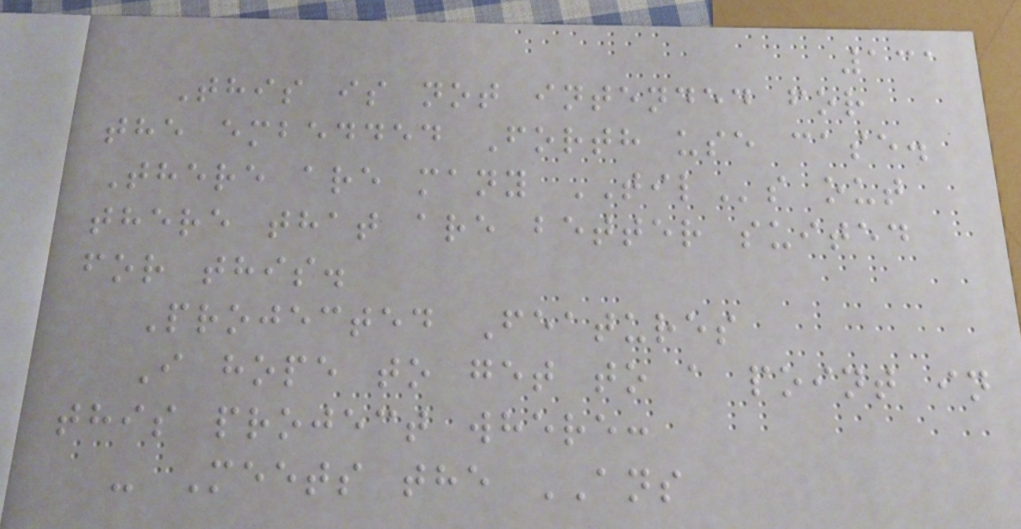131
This is not intended for
the embedded Forth use case.
There are many TILs out
there that are better suited
for this.
Projected Features
I hope to get to a point in
this project where:
- Meets the ANS
